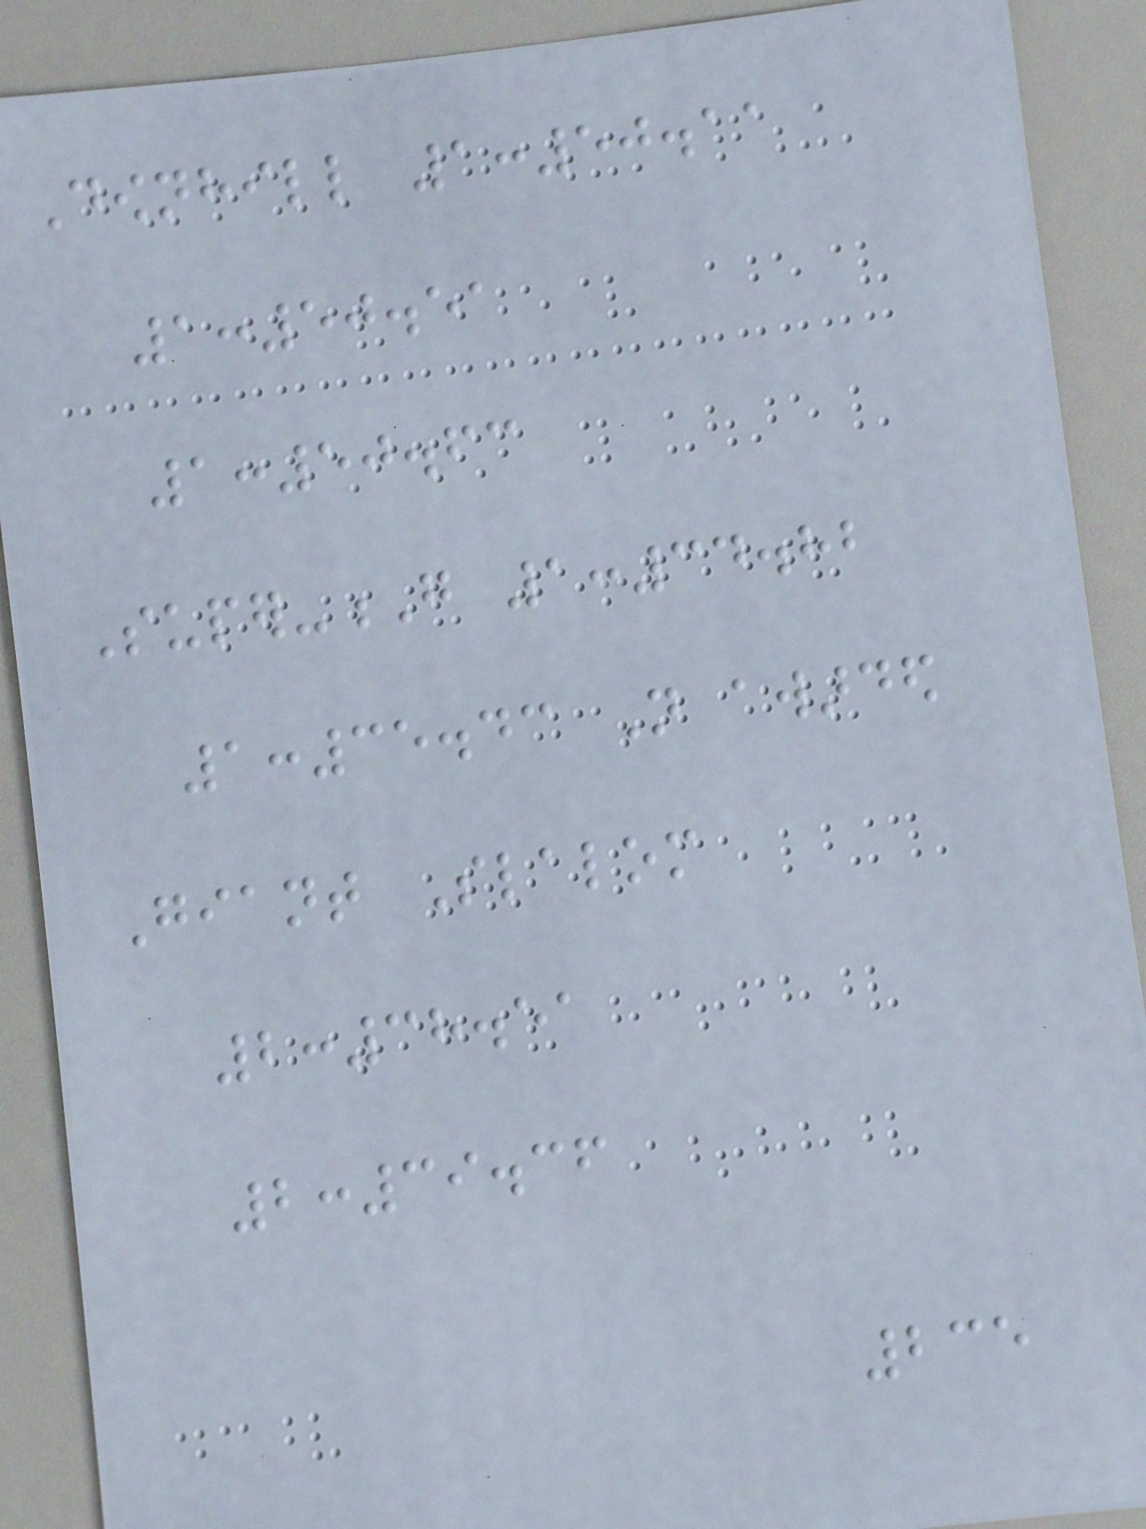Downhill 1:50.11
1:50.51
1:50.63
Super-G 1:34.82
1:35.43 Not awarded
Giant Slalom
2:38.51
2:39.36
235
